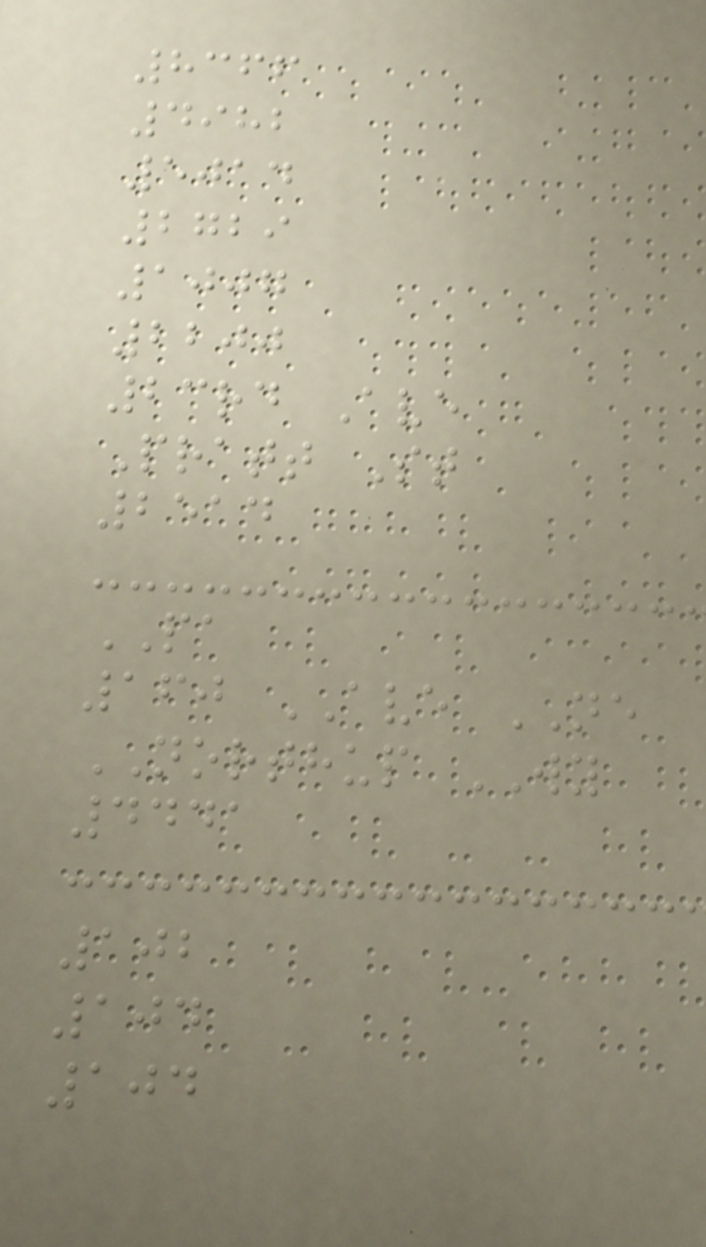8366
4982
5014
2729
1007
2200
23rd Ave
Pratt St
2514
PA
160 AVE NE
NORTHUP WY
4441
102
104
104
